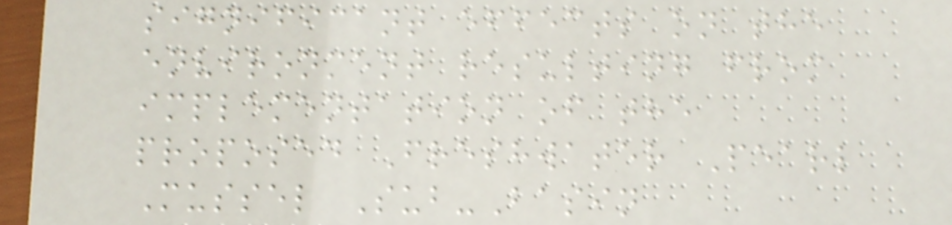significant effects on the
environment resulting from
implementation of the
proposed Freshwater Pearl
Mussel Sub-Basin
